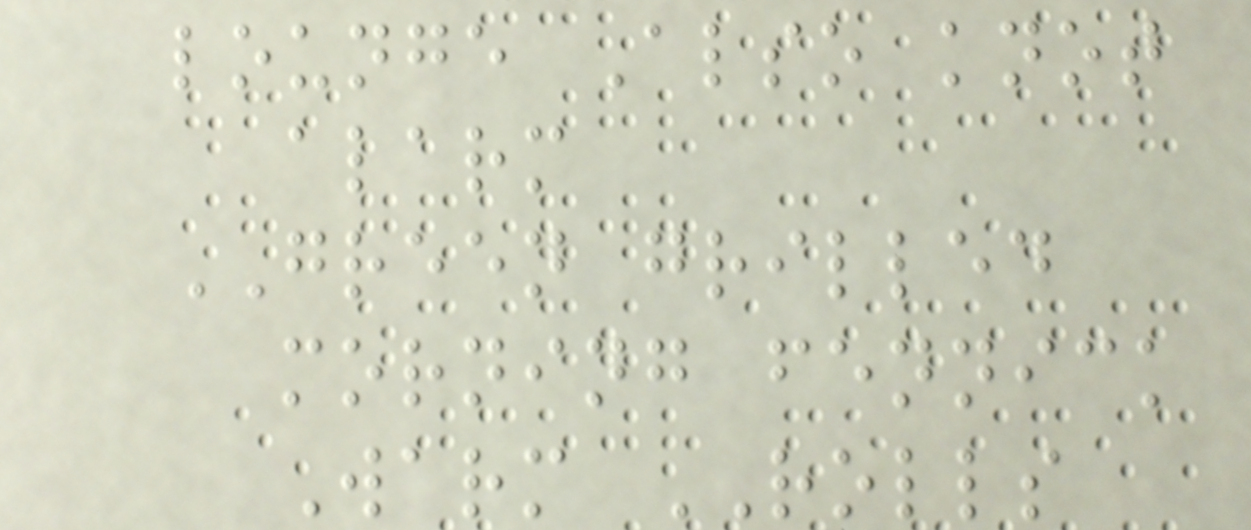lounge Also knot
alarm
GREEN grilled
morning fennick
Warm ROLLS
